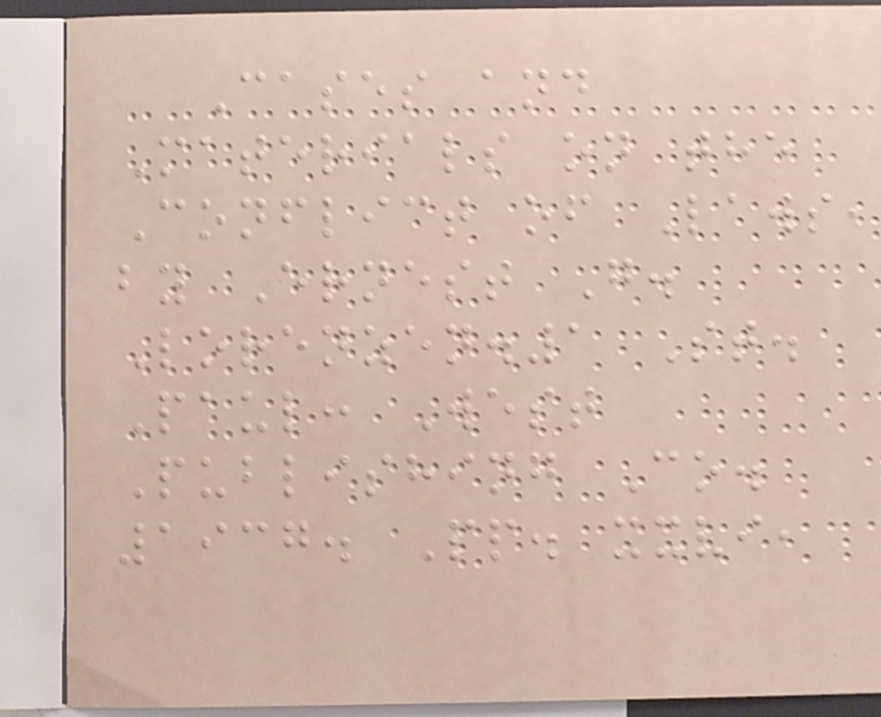Cases and
Materials on the
Conflict of Laws,
by Ernest G.
Lorenzen.1 St.
Paul: West
Publishing Co.
1937. Pp. xxvi,
